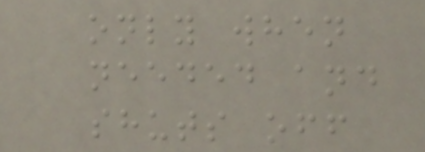only when
needed and
shuts off
